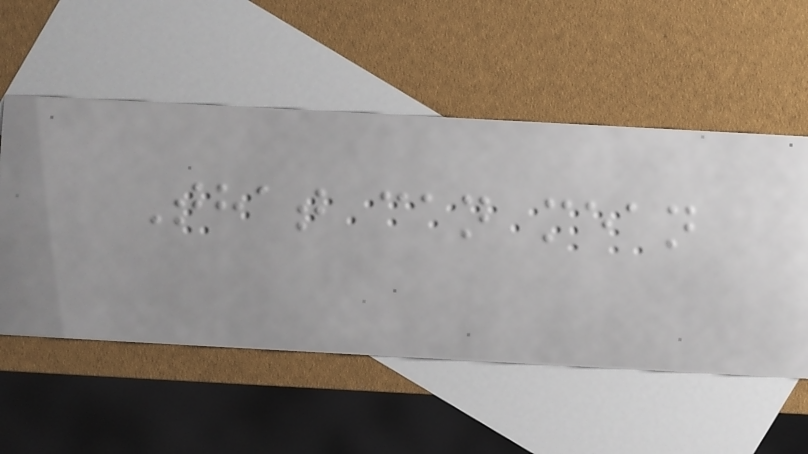That can mean
